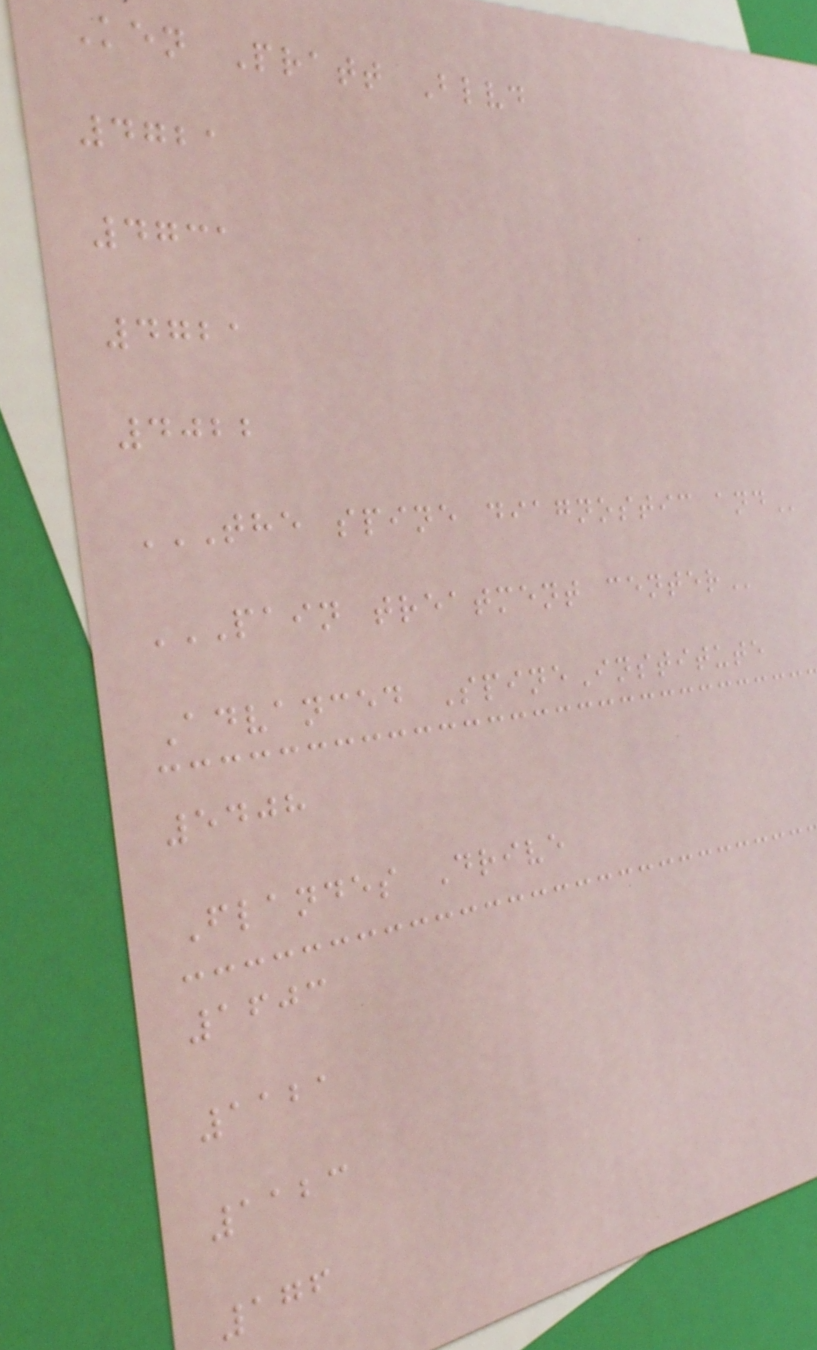Ken Pratt Blvd
4721
4731
4721
4022
THE SPINE DIAGNOSTIC AND
PAIN TREATMENT CENTER
Advanced SpineInstitute
5408
Flandes Drive
1603
1121
1123
176
